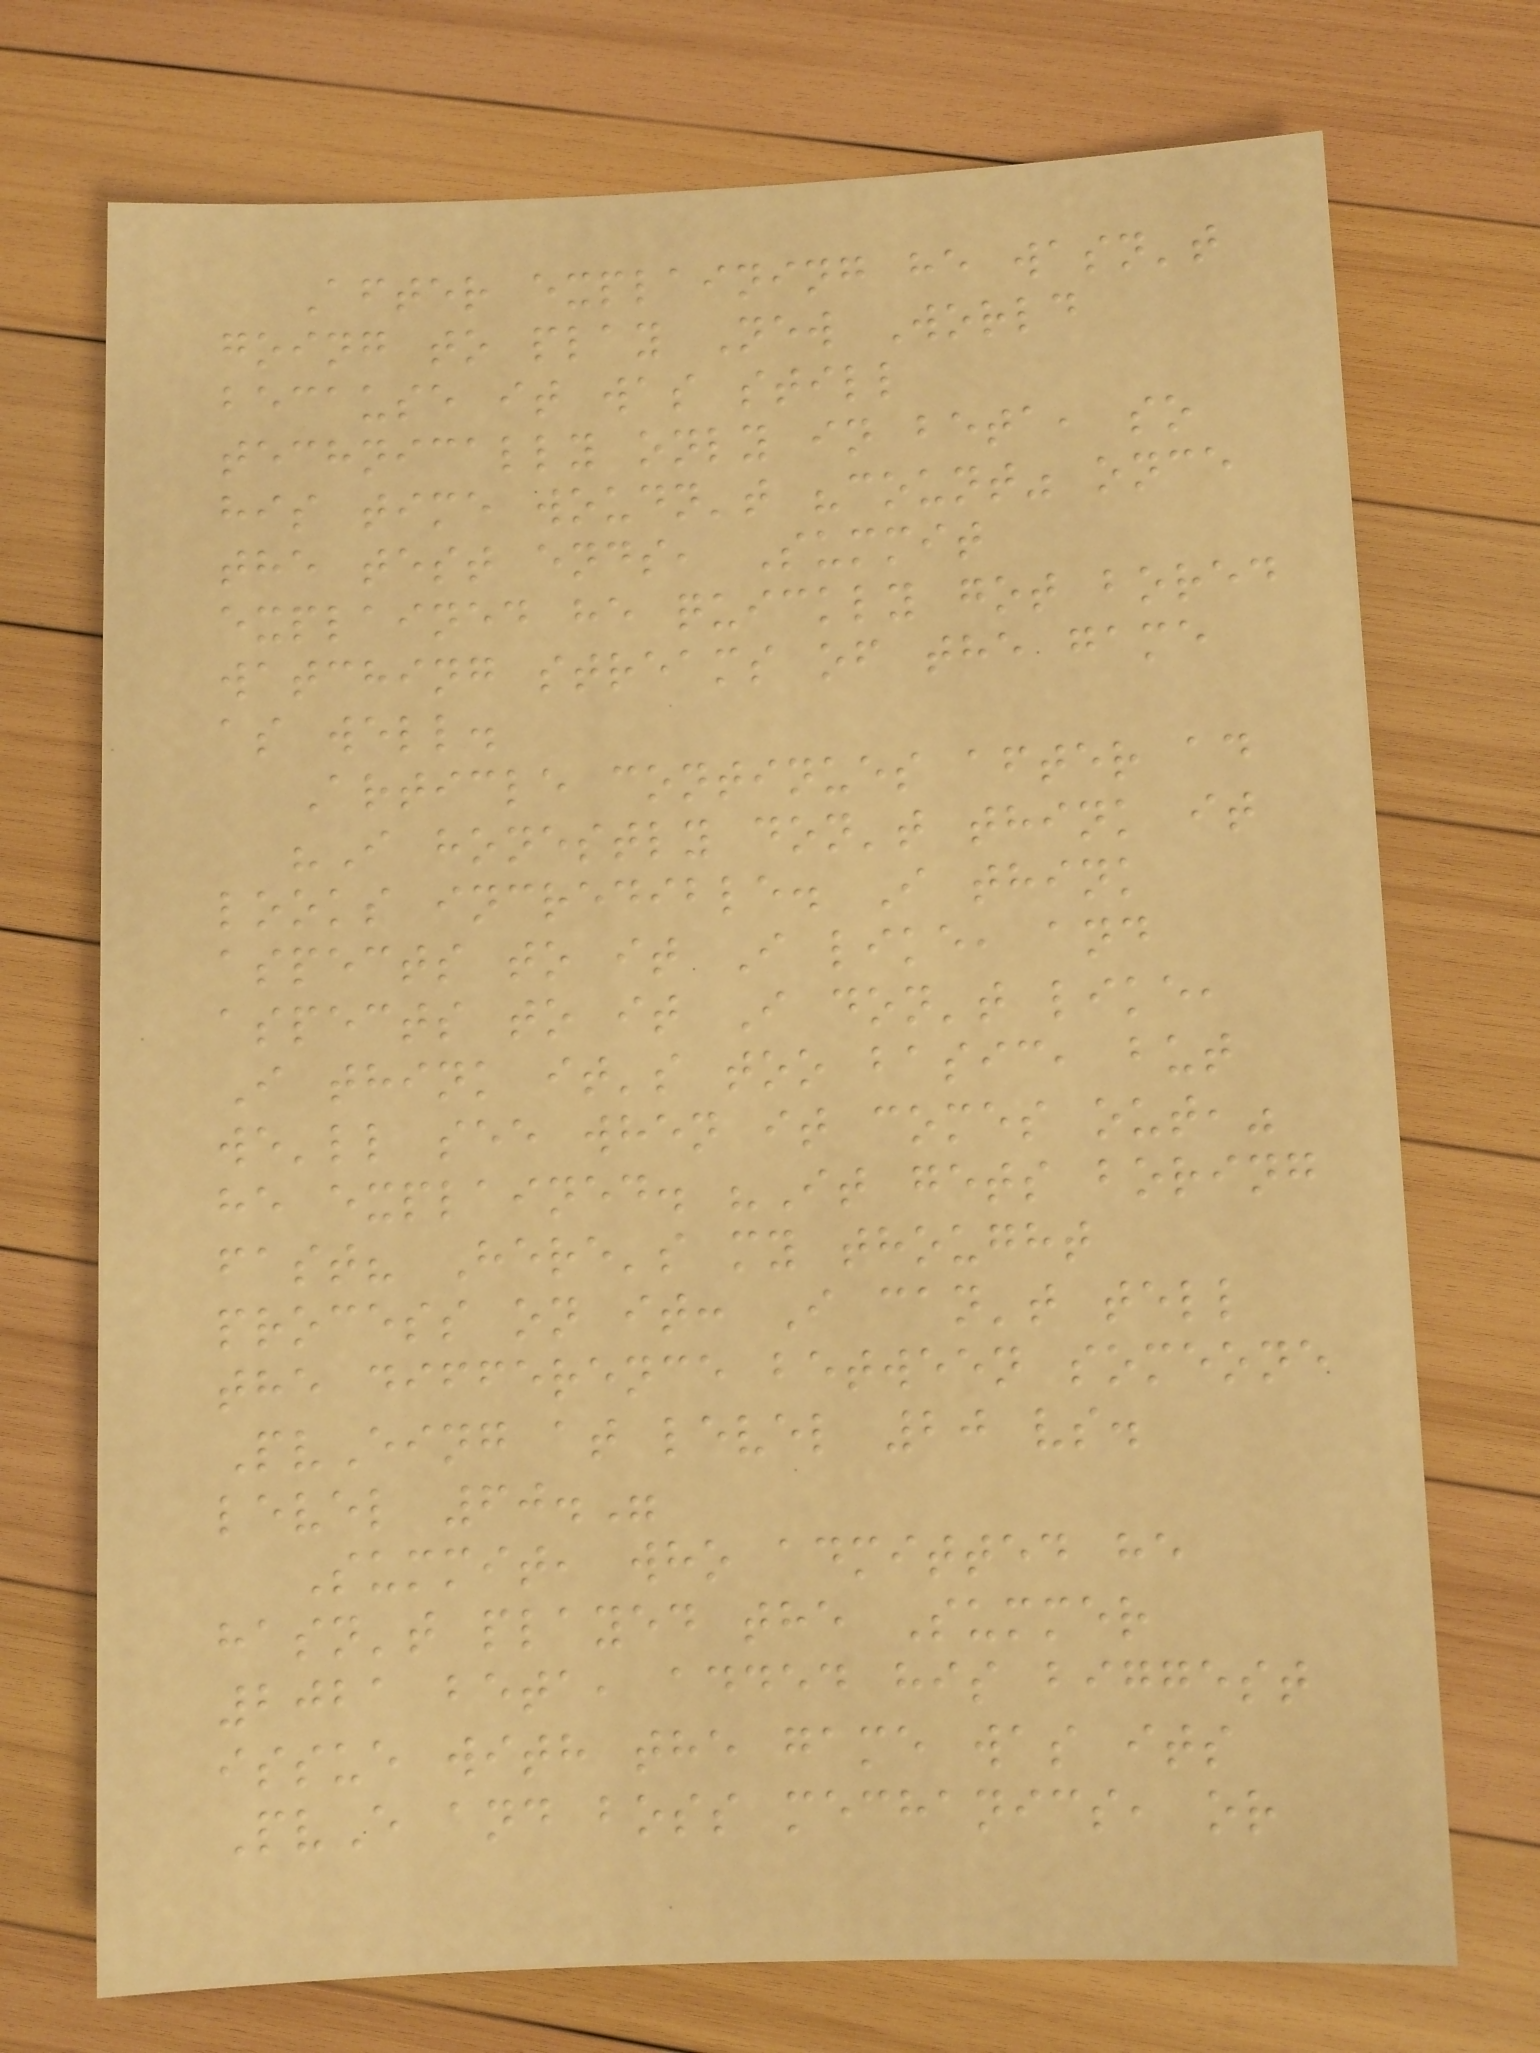After explaining he wasn't
going to play New World
because it was still
technically only in beta, so
his time woudn't "count" once
the test ends, Summit
explained he quickly got bored
watching streams of the game
as well.
Article continues after ad
"I honestly don't think it
looks incredible. I think
aspects to it I like, and
aspects to it I don't like,
I think it's too basic, but
we'll see when it comes out,"
he explained. "It gets boring
fast? Here's my thought
process on it: I can't tell
the difference between someone
PvEing at level 20 vs.
level 60."
Summit, who admitted he
hasn't played the Summer
2021 beta, added his biggest
issue with the game was its
PvE and boss mechanics, or
